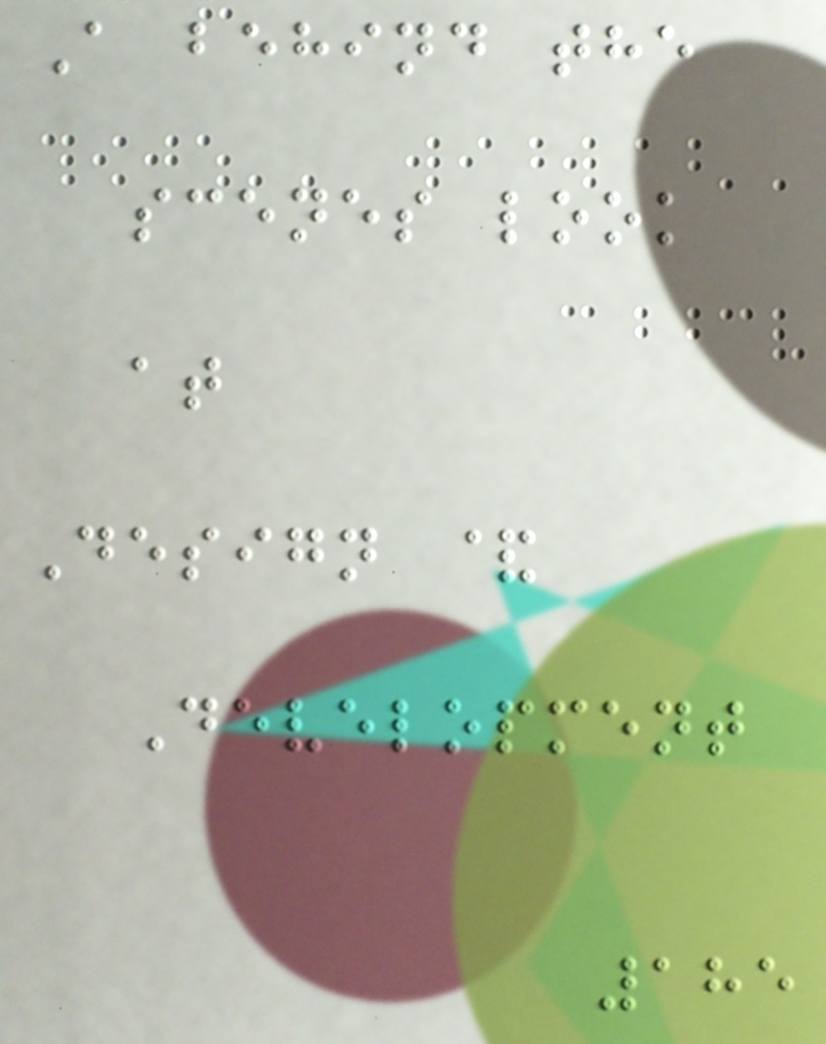A behind the
scenes look
at
Design &
Development
185
